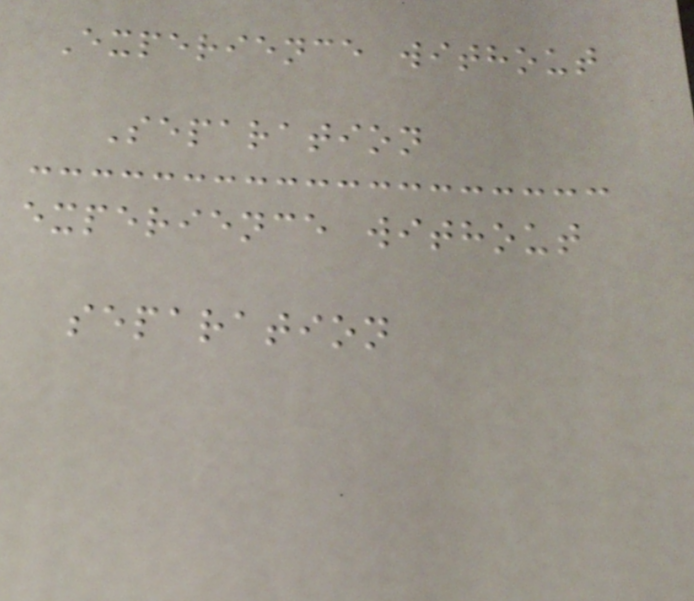Experience without
Separation
experience without
separation
